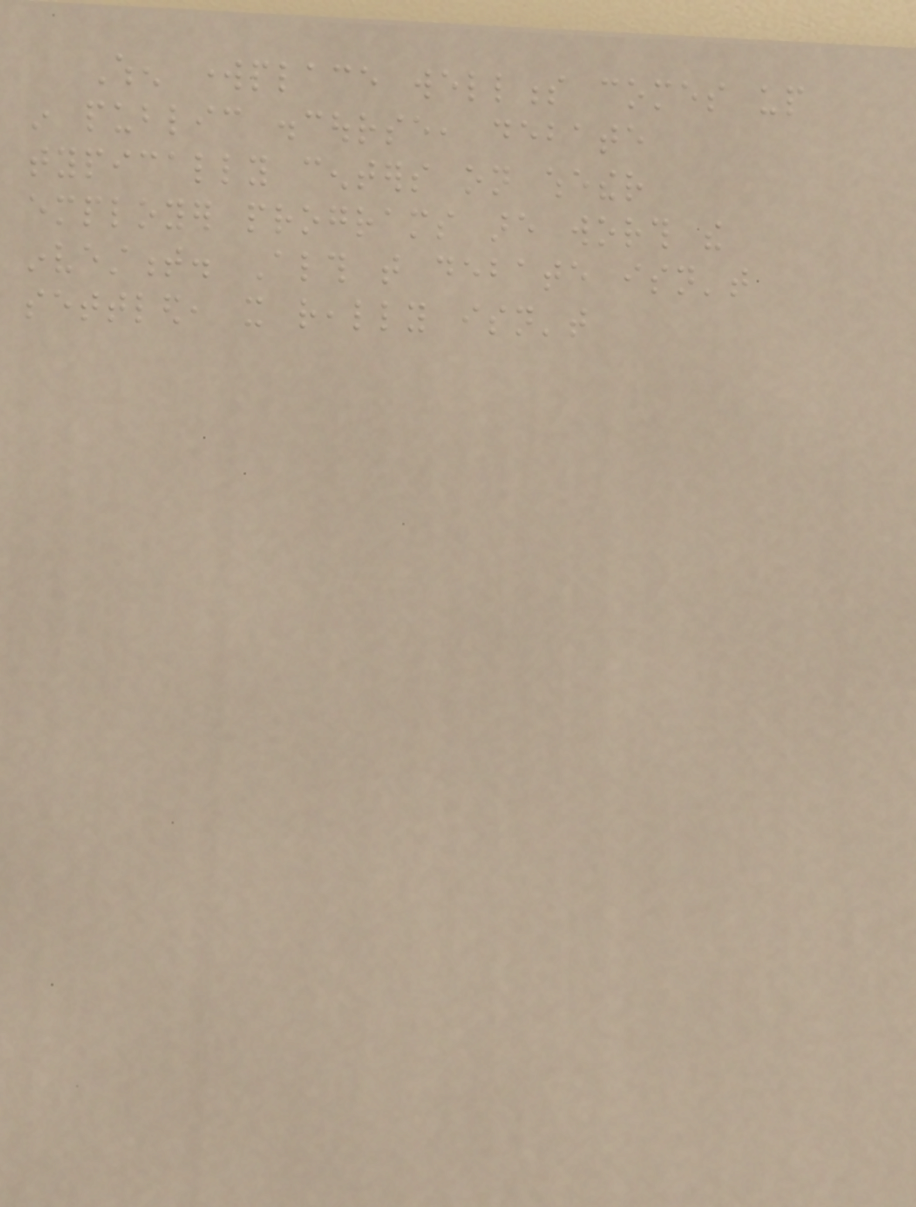When workplace wellness comes up
in public discourse, debate
typically centers on whether
employer programs are worth the
investment. Although that debate isn't
settled, it really isn't
